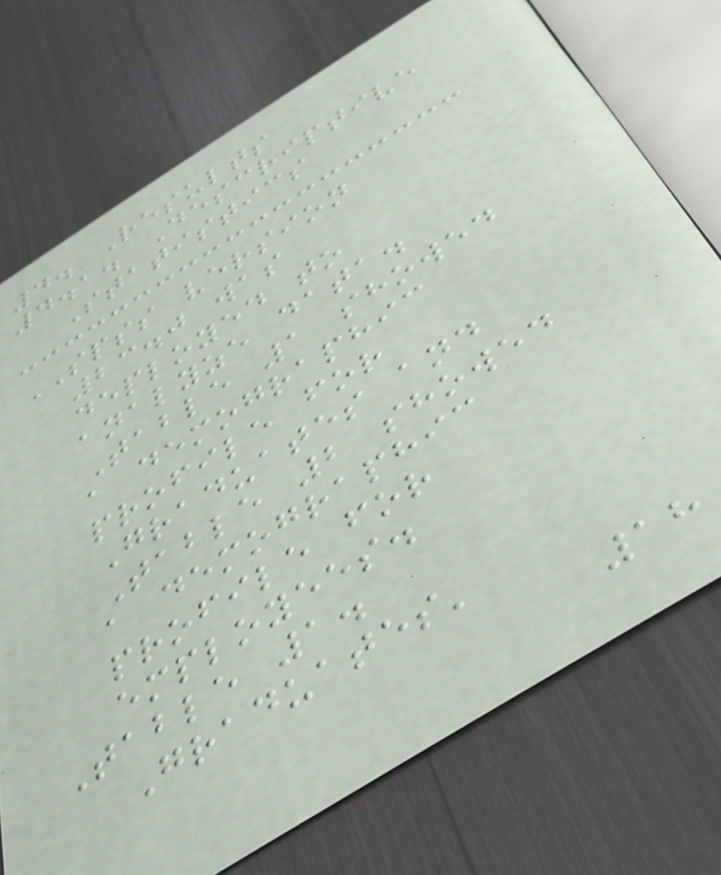4. Results
4.1. Descriptive
Statistics
SPSS version
23.0 was
deployed to
analyze data.
Table 1 showed
a demographic
profile for
Graduates and
Table 2 showed
a demographic
profile for
employees.
Table 1.
Graduates'
18
